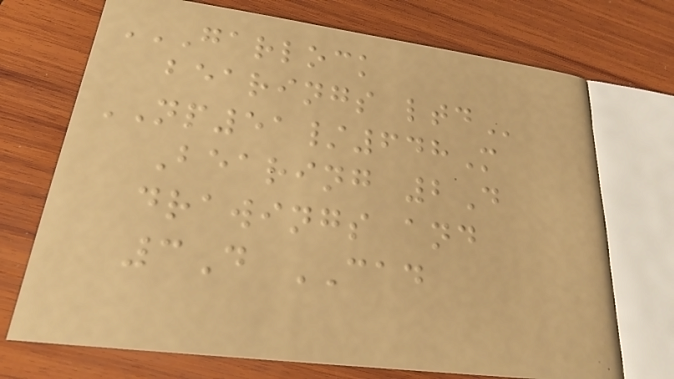GARLOCK
BEARINGS LTD
NP51/648M
Bearing 2D
drawings and
3D CAD
